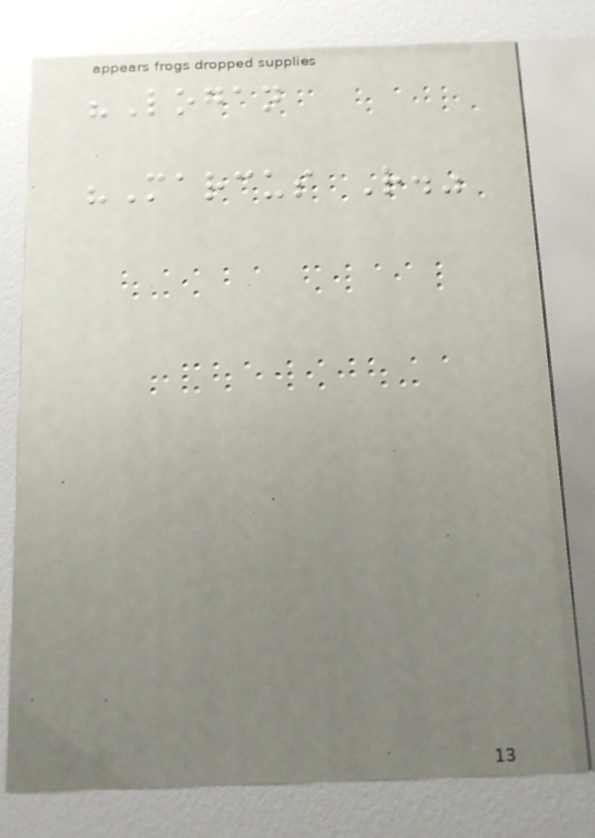"Logan
"Marcus R."
